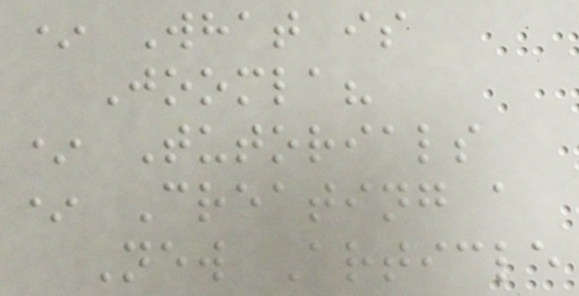* What is
Joomla?
* Tutorials
* Creating a
New Article
